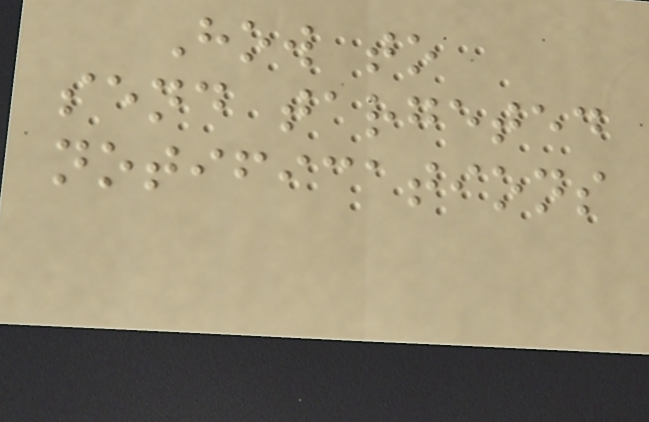How to
send targeted
notifications
